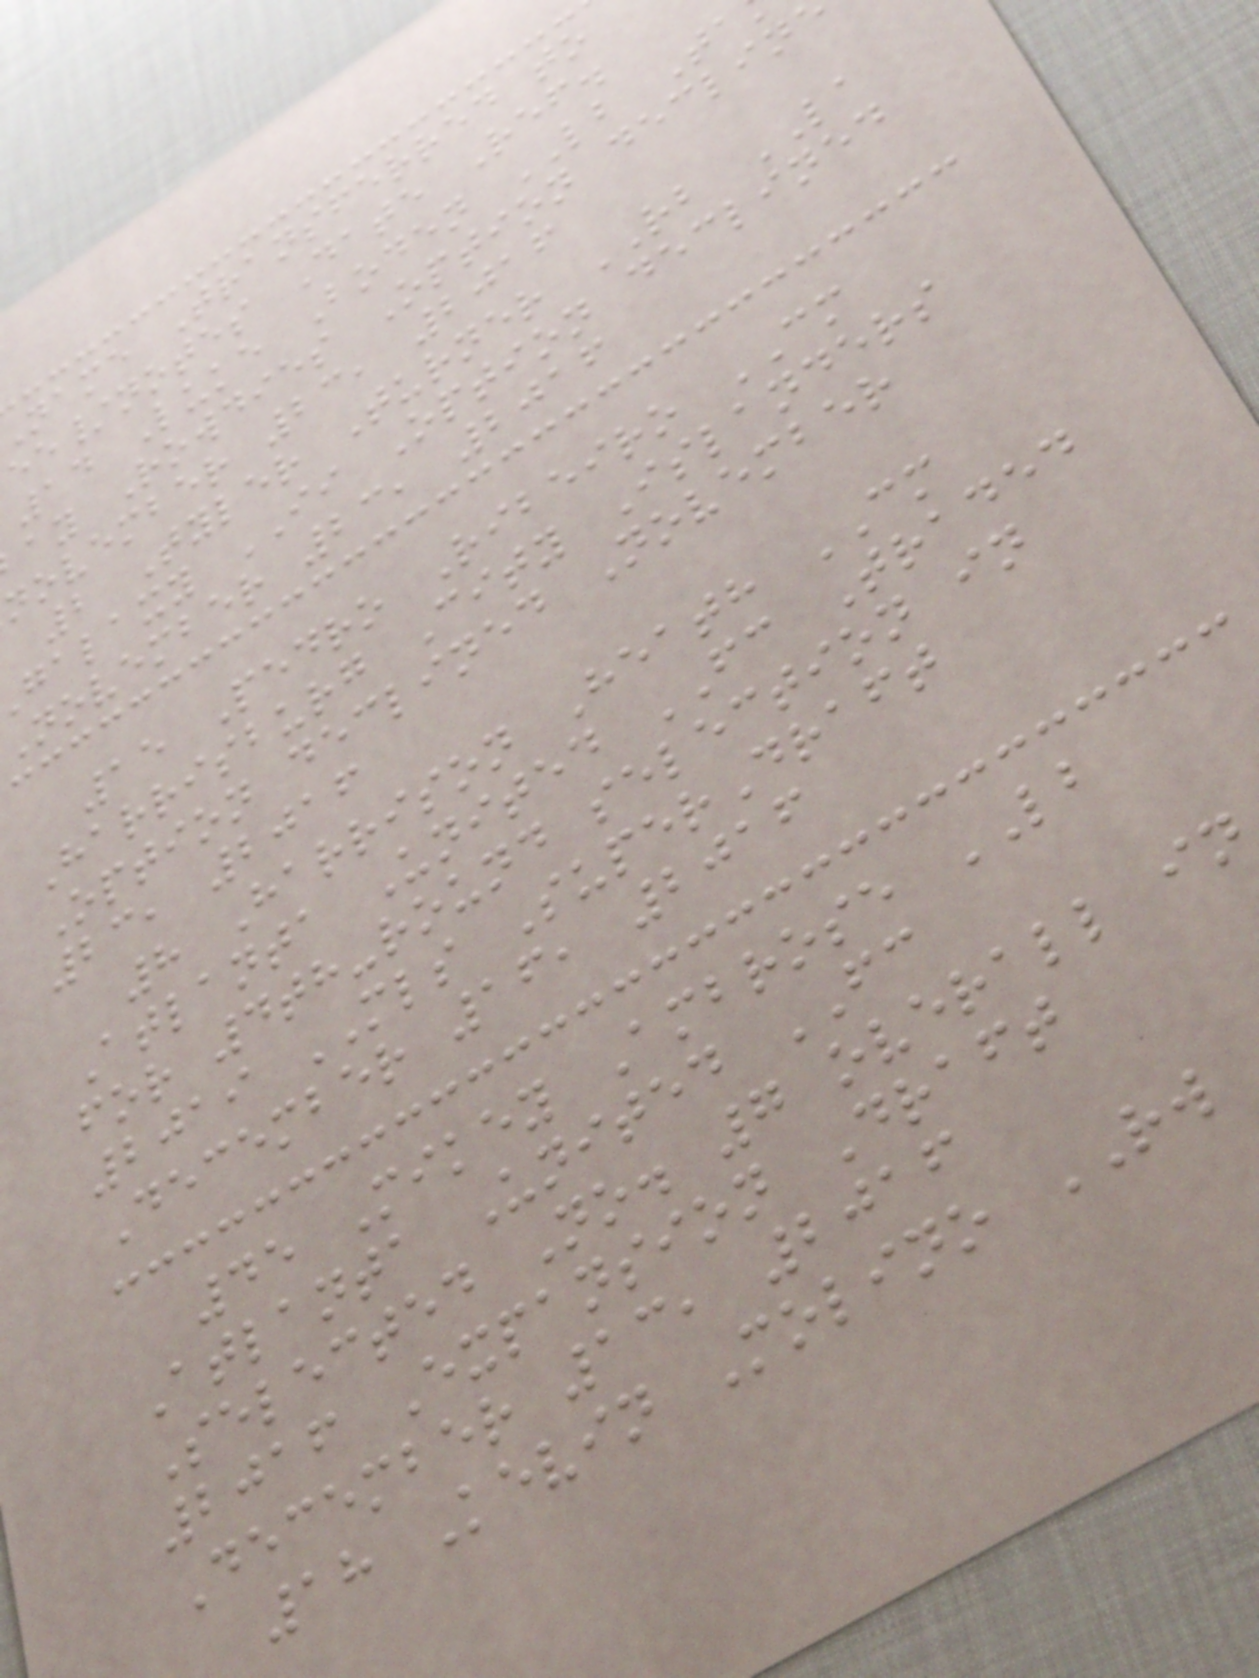name Transferred to
ee/notes Date Ref.
14 Luke Boden LB Ta
ay Rowdies Option declin
november 23, 2016
2 Tyler Turner RB LA
galaxy II Option declined
November 23, 2016
15 Pedro Ribeiro CM
Harrisburg City Islanders
Option declined November
23, 2016
8 Harrison Heath CM
Atlanta United FC Traded
for 4th-round selection in
2019 MLS SuperDraft
December 16, 2016
45 Mikey Ambrose LB
Atlanta United FC
Selected No. 7 overall in
2016 Expansion Draft
December 13, 2016
18 Kevin Molino RW
